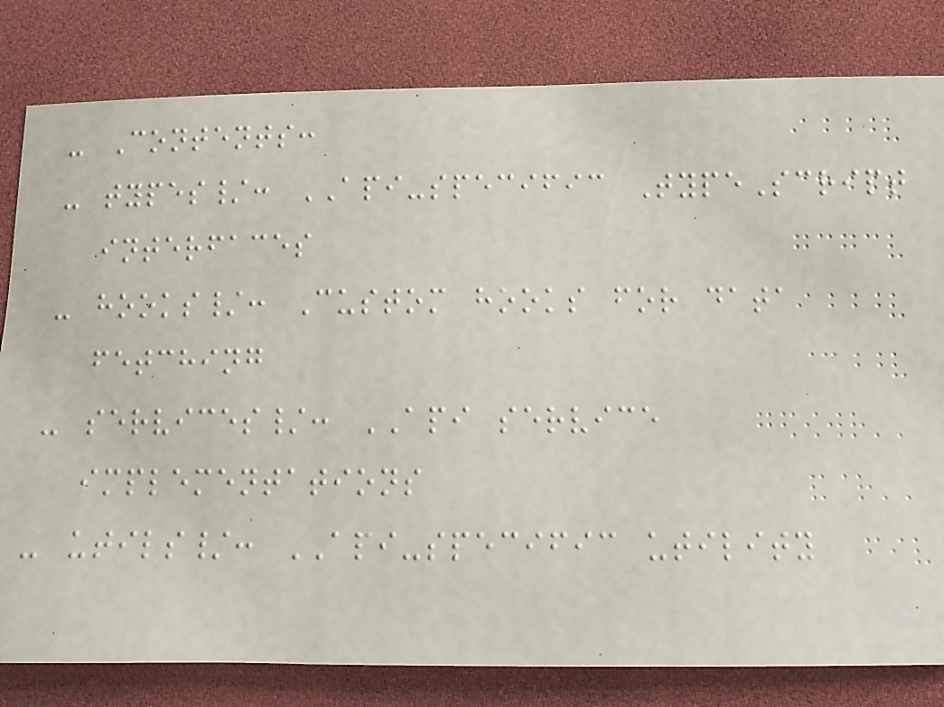- Contents:
- types/: API-specific TypeScript
interfaces
- hooks/: Custom hooks for data
fetching
- services/: API service
implementations
- utils/: API-specific utility
